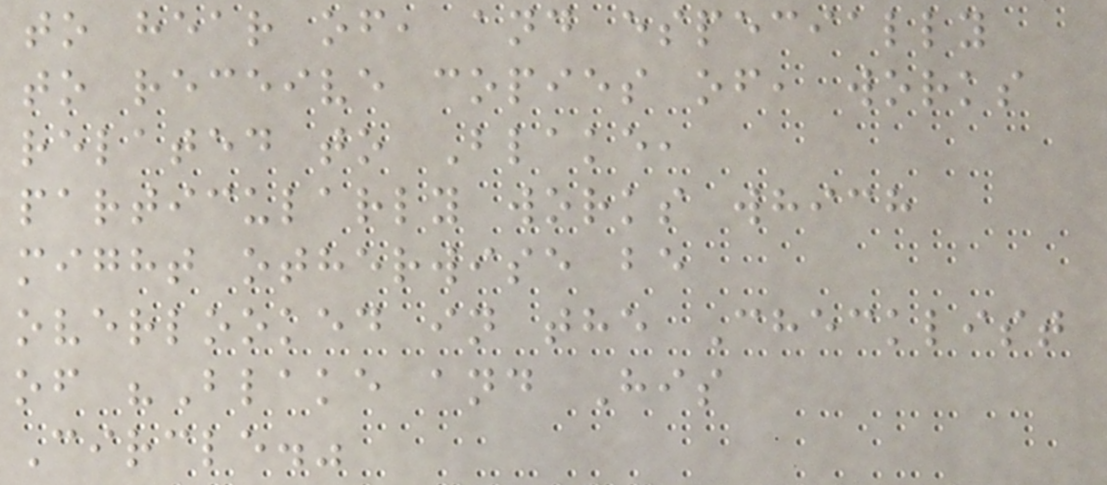to hear of, and especially
to receive copies of, works
related to Blake,
particularly works which
might otherwise be
overlooked in the Checklist
of "Blake and His
Circle."
